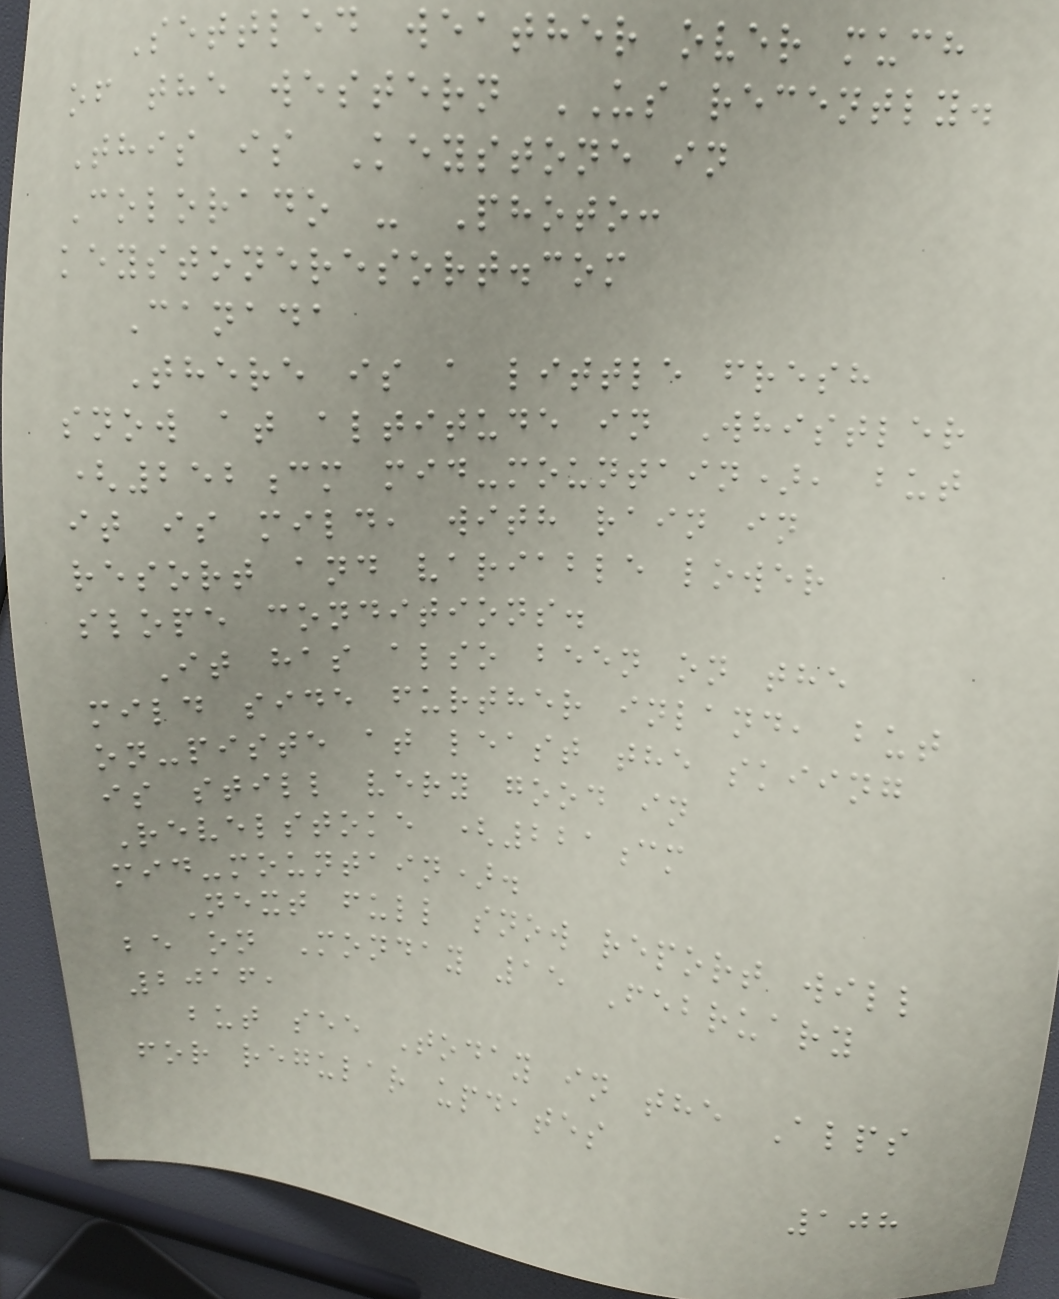Settled weather over much
of the western US recently.
This is Keystone in
Colorado - Photo:
keystoneresort.com
Canada
There is a little fresh
snow at altitude in Whistler
(252cm mid-mountain), but
it is mild, with rain in
resort and variable lower
slope conditions.
It has also been on the
mild side further inland, but
on-piste at least the skiing
is still very good in
Revelstoke (221cm
mid-mountain).
Next full snow report will
be on Monday 15 February
2016,
but see Today in the Alps
for regular updates
108
